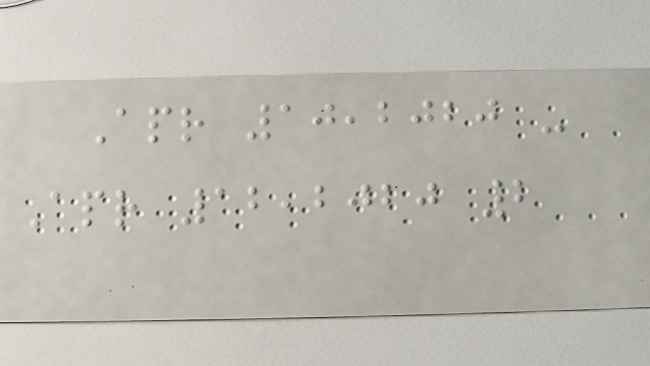Apr 10,2020 -
Apr 12,2020 2
